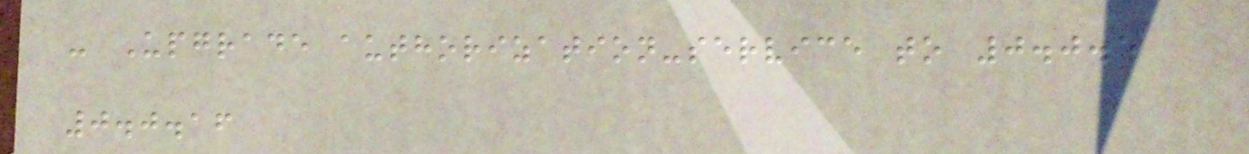- Upgrade authorization-service to 0.0.5
0.0.16
